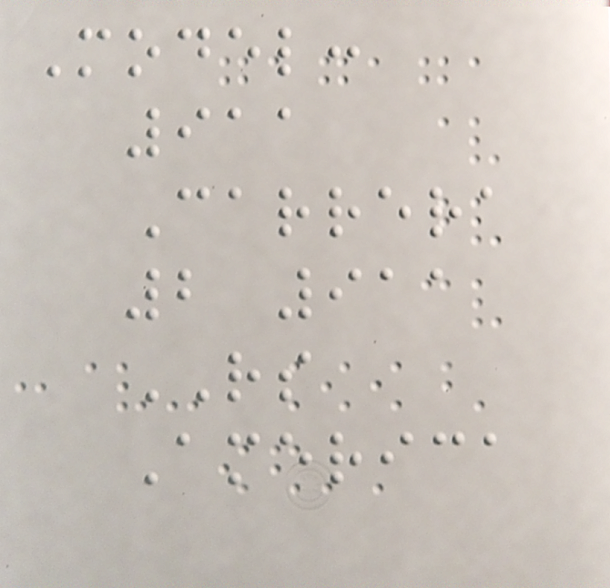Model:
911
Carrera
2 911
RS
America
